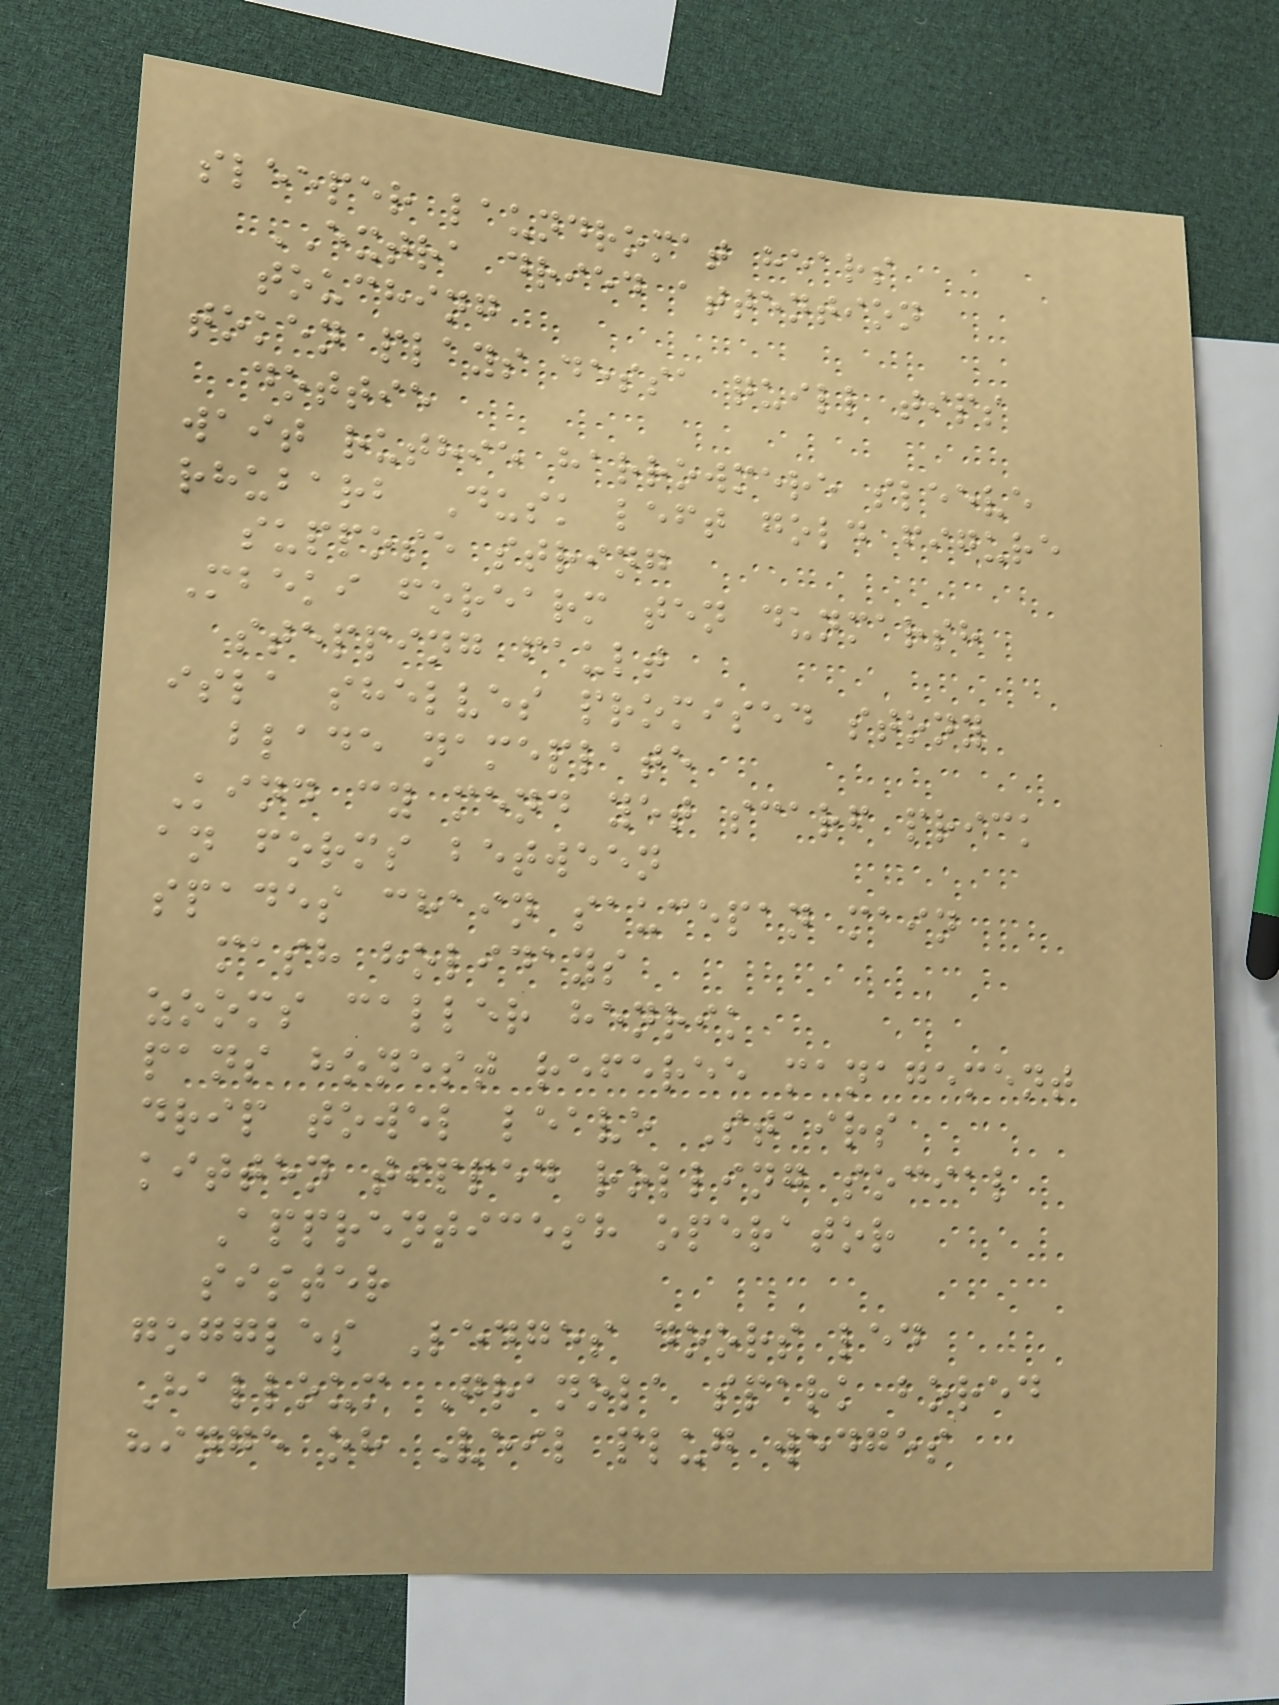sleeper laundromat hears
EXTRA dried attention
touching
token plays dessa quill tips
dottie
wait ruthie harrowmere sleeve
rhubarb Dusk left gold figure
suppose string
Mbeki forearm ten dunmarsh
stepping fault
isla shelves promised stony
blade nameplate
Kind cy mend yet scarf prick
an forms between
spades chain saucepan main
mash holidays
zooms caller henrik
pans honest referee management
drip towel leave Stairs
kitten tipped rolling social
Apprenticesh operator
sister
goggles Ledges doors led
Halloum Granola spark bored
hinge oh Veil plug wedges
